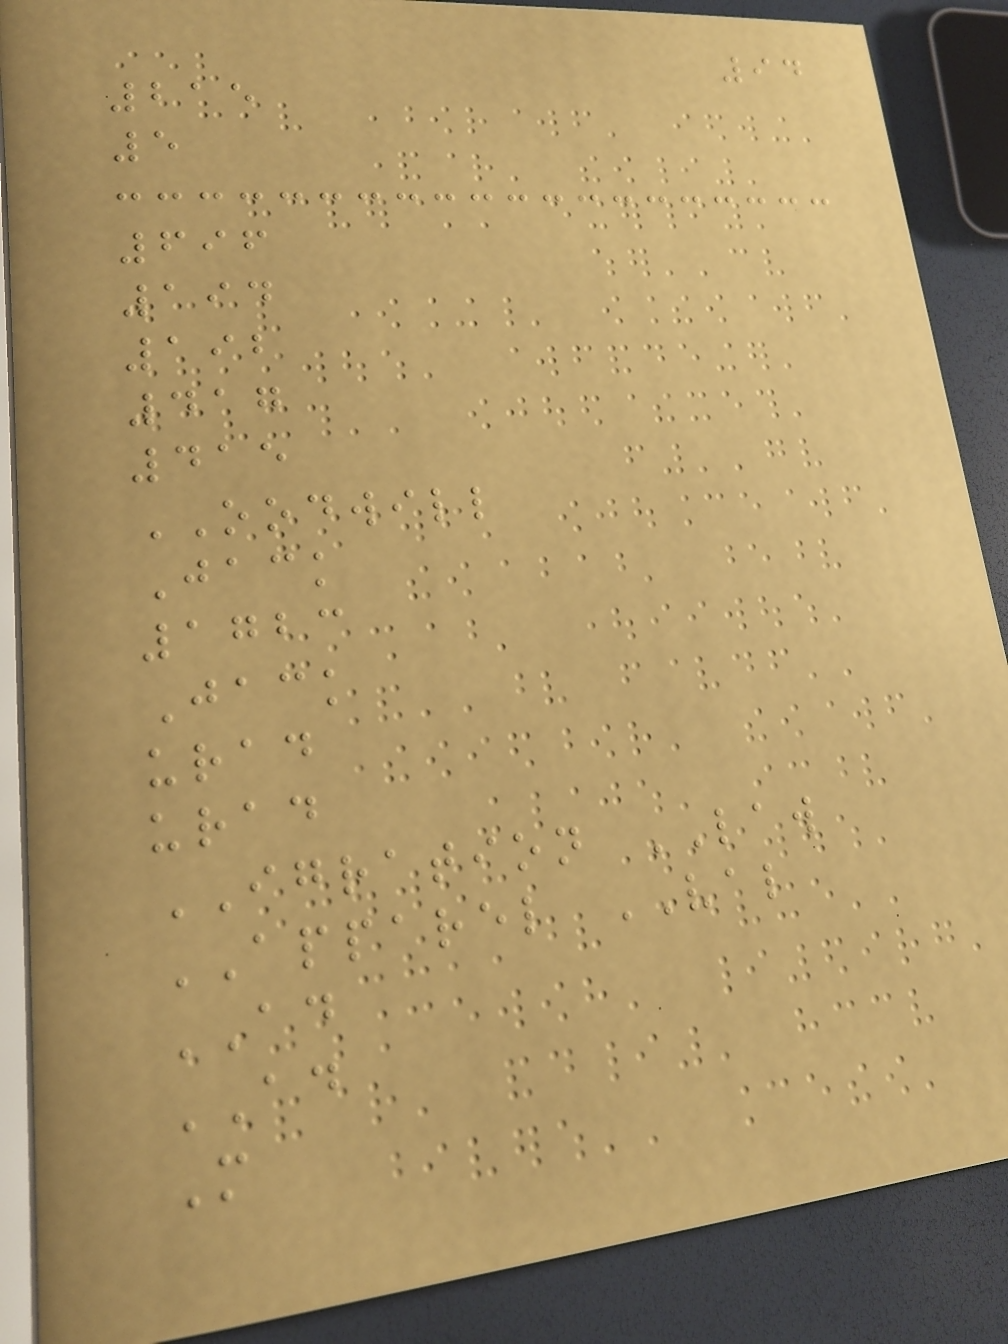94
215
5
696
194
192
417
415
OODWILL
Jack
1723
Jack
urad
urad
IGRATION LAW
APPAREL VAL
AD
AD
M
